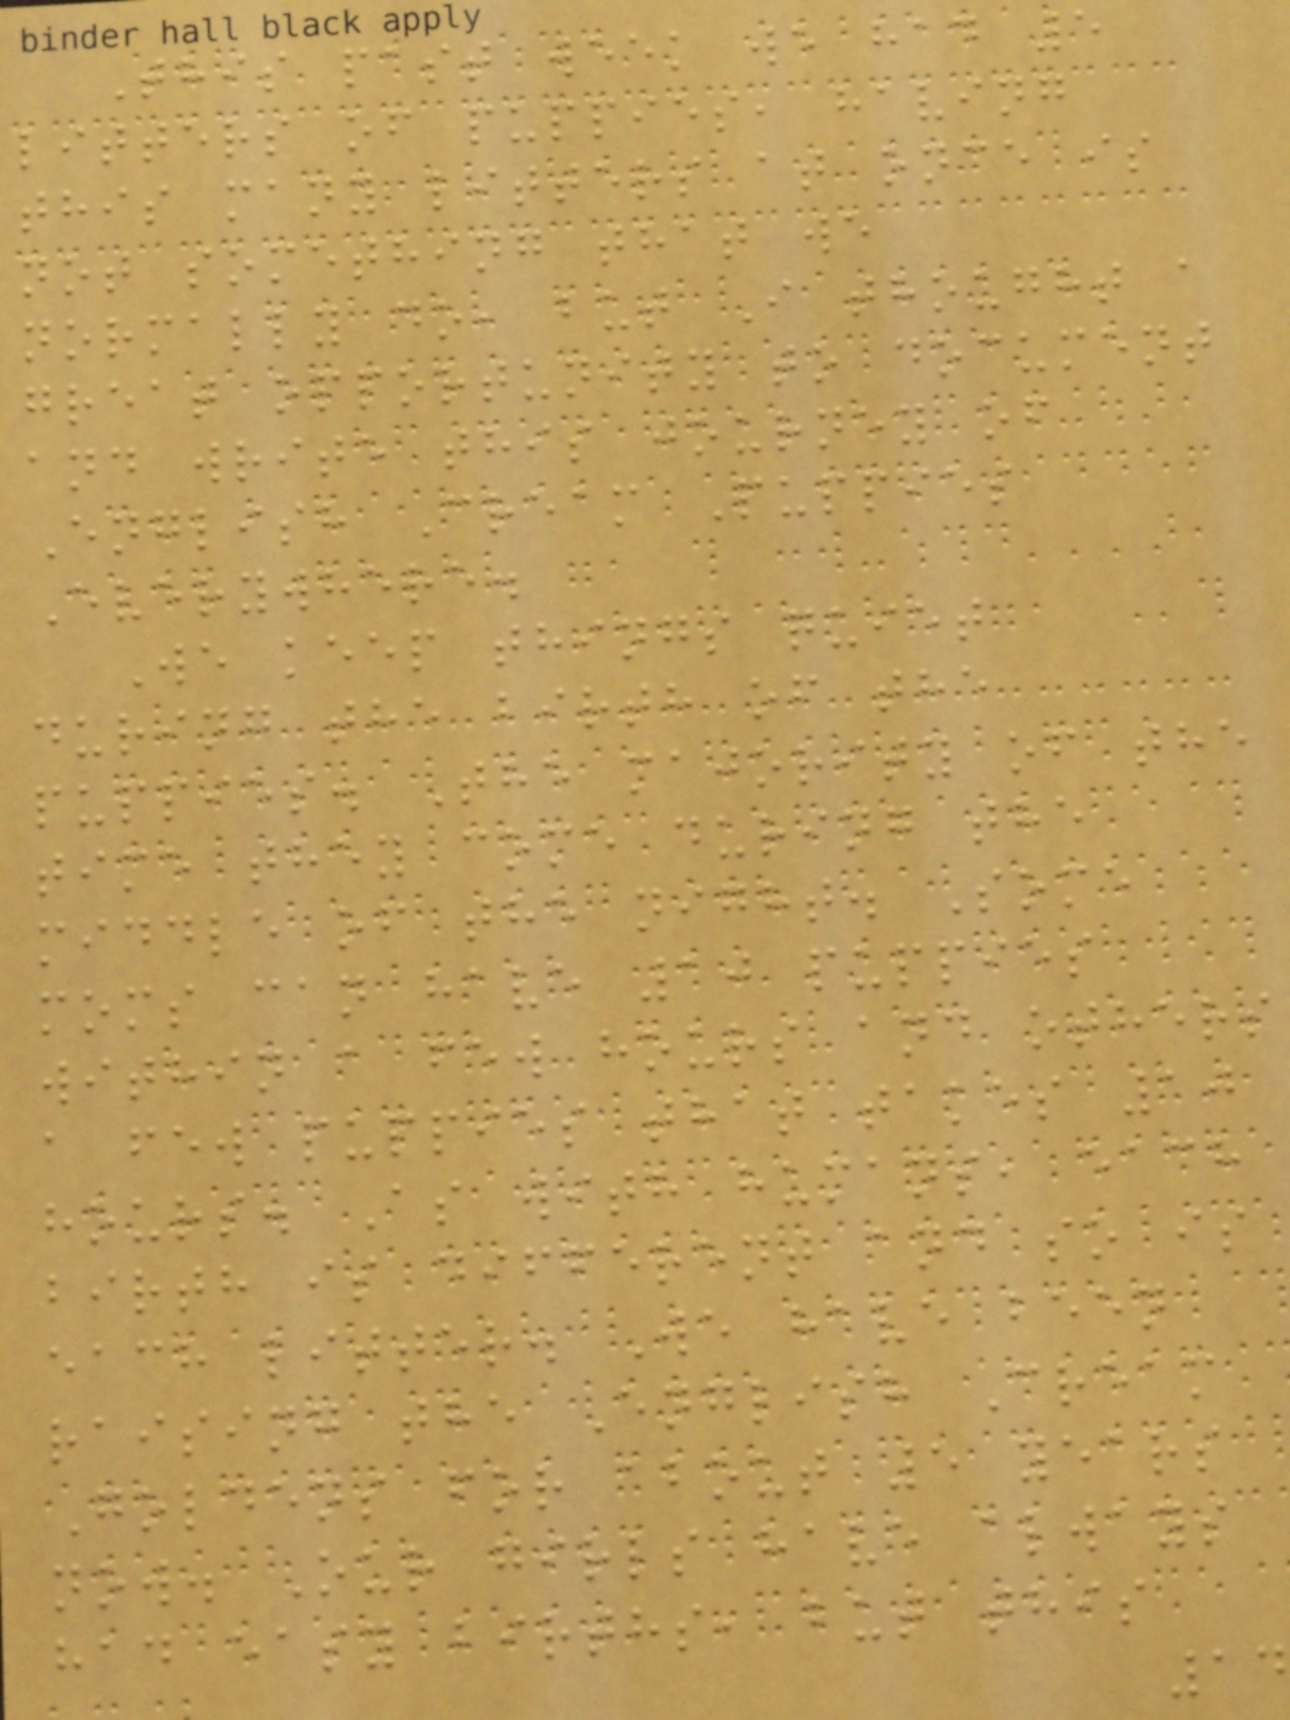This past week we had 5
litters of puppies, having
this many litters at once is
not something that we
normally do, but I thought a
great opportunity to document
and write this journey of
English Cream Puppies
Everywhere.
We keep things quiet
during the birth of the
puppies. The majority of the
time they come during the
middle of the night. Some
moms can have 10 puppies
within a few hours and others
a few puppies that takes 10
hours. As with humans, each
birth is different and so is
each litter. We have been
raising the English Cream
Goldens for about 5 years
now. Our girls have always
had easy births, but this
